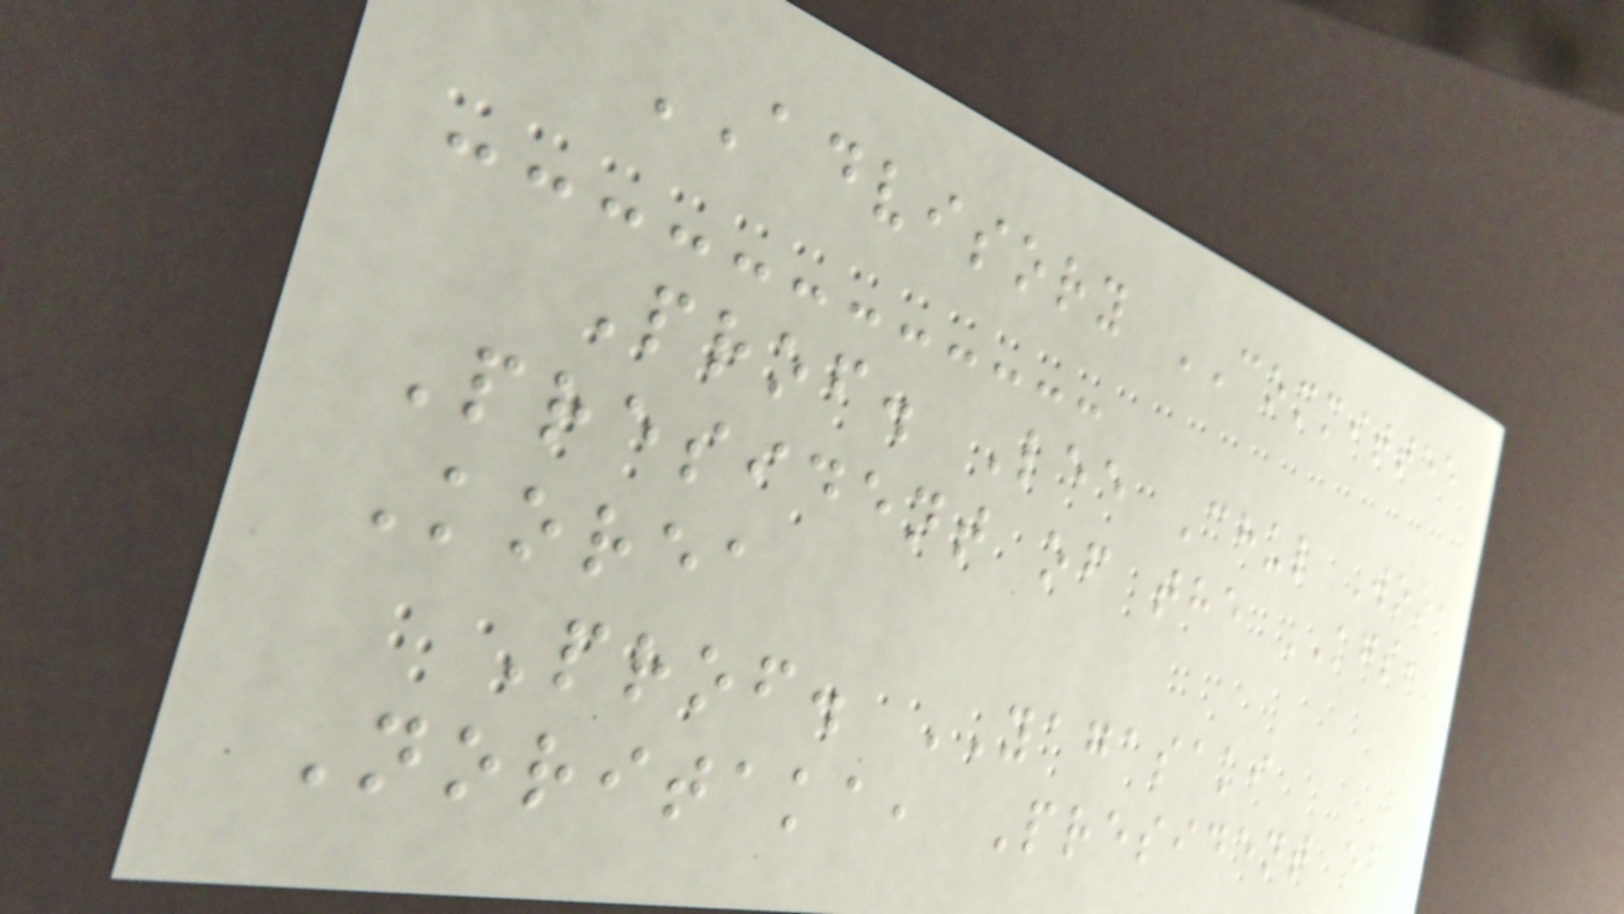ADVISORY COMMITTEE
Prof. Lee Chul Woo,
President of the KGS,
Korea
Prof. YAGASAKI
Noritaka, President of
